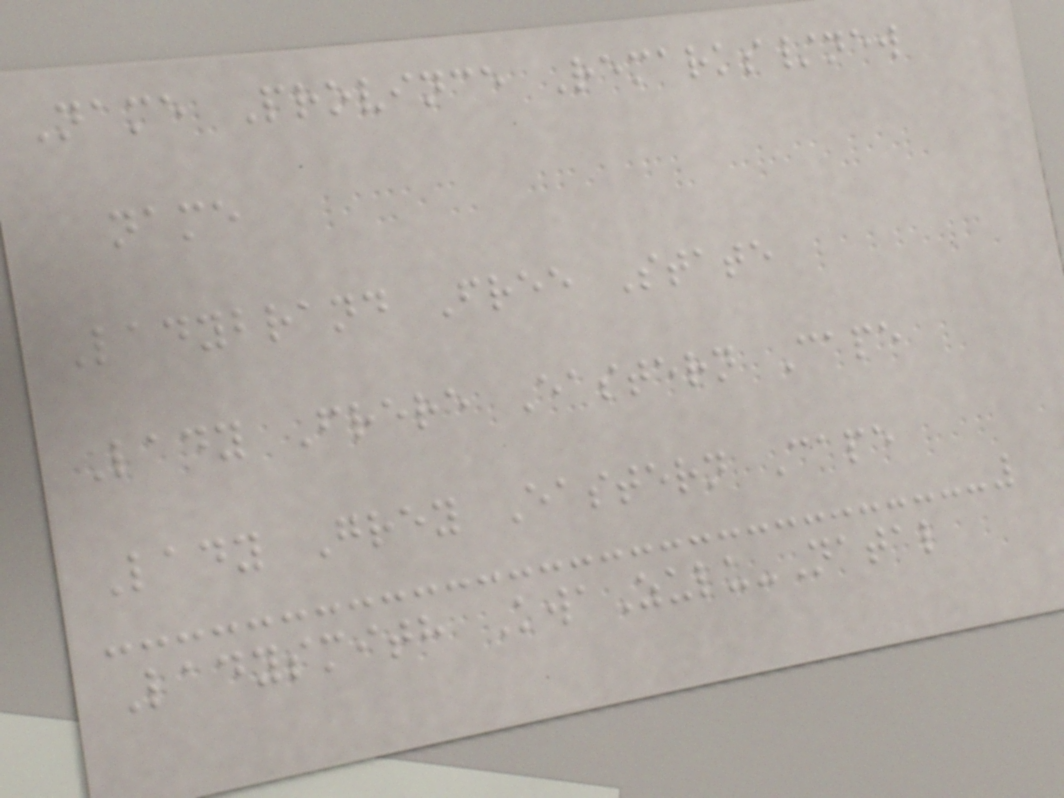Name Province Remarks/new
name
Ladybrand Free State
Lady Frere Eastern Cape
Lady Grey Eastern Cape
Ladysmith KwaZulu-Natal
